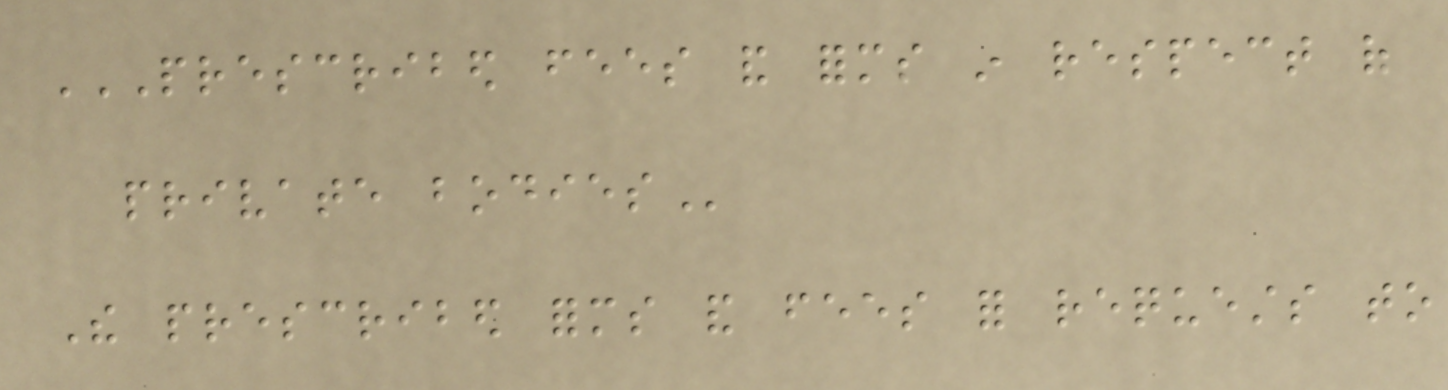PRESCRIBED FEES AND FORMS IN RESPECT OF
PRIVATE BODIES
The prescribed forms and fees for requests to
